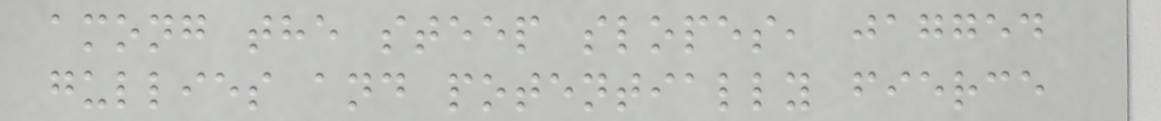among the steep slopes, jagged
gullies and potentially fierce
